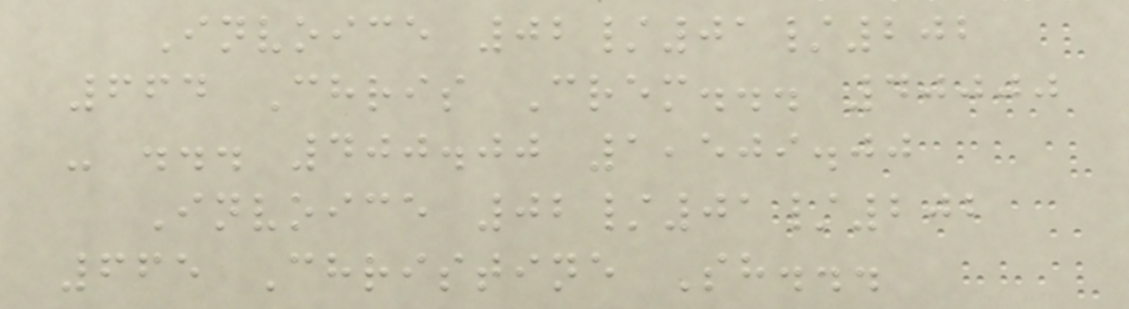Invoice 02/01/202
664 Chris Crem... 40000
- ... 400.00 1,509.00
Invoice 02/01/202
665 Christine Sh...
